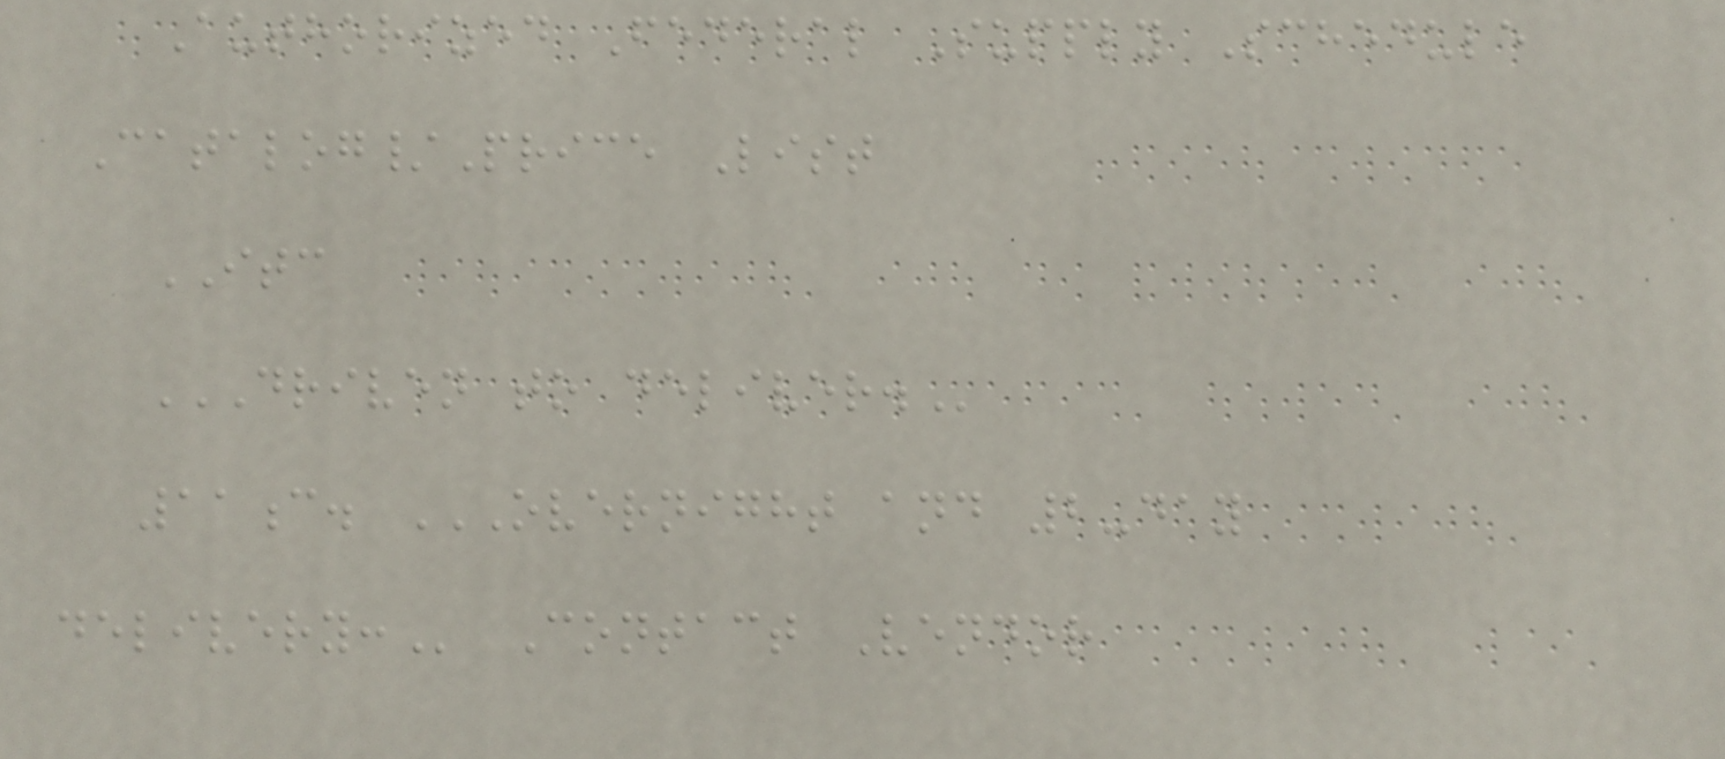Authorized Federal Supply Schedule
Catalog/Price List
ITC
DRIVEN TO DELIVER.
11c. OVERNIGHT AND 2-DAY
DELIVERY: Contact Vendor
